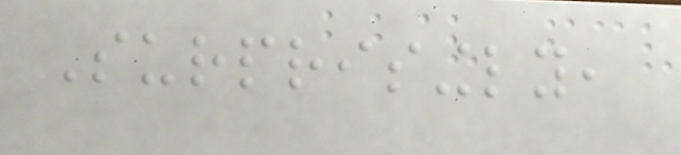Surprisingly,
